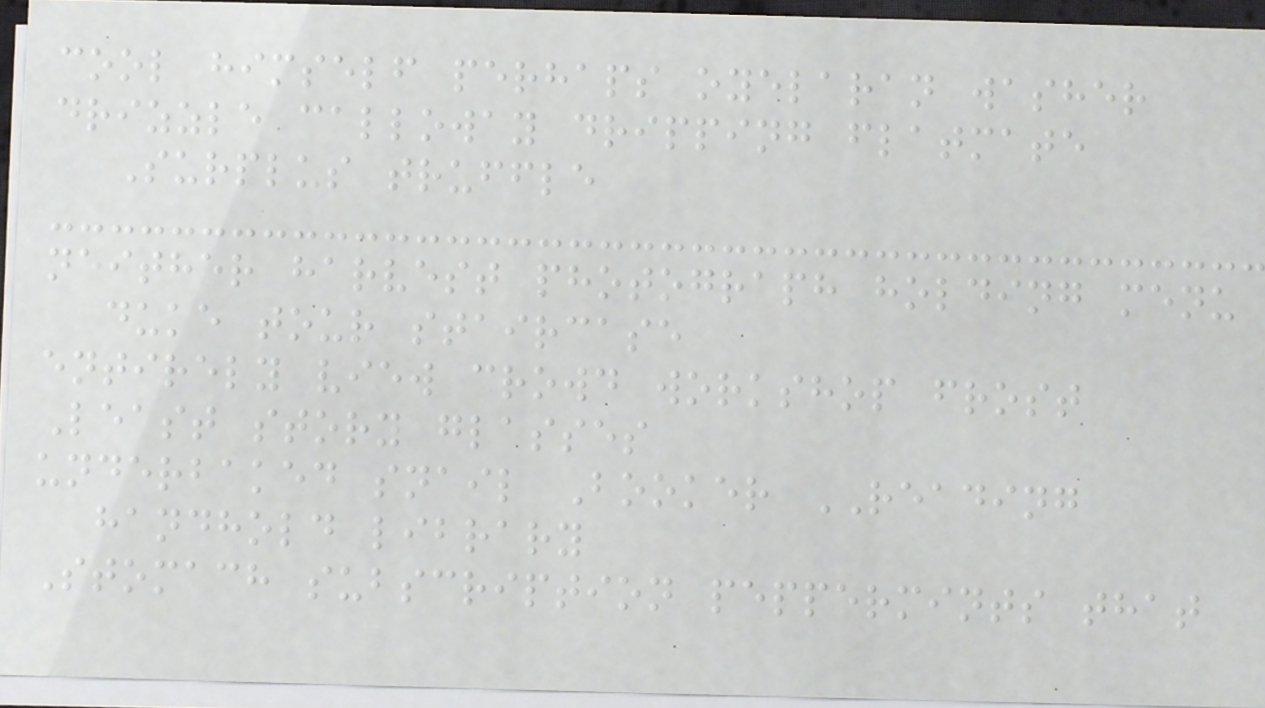cool himself perhaps oyelaran washer
drizzle calloway dripping flatmate
Surplus truffle
neither harvest photograph holding menu
duke tour staircase
entirely view crowd workshop frost
Least story glasses
underbaked snail Booker READING
handhold library
Stomach subscription peppermints that
